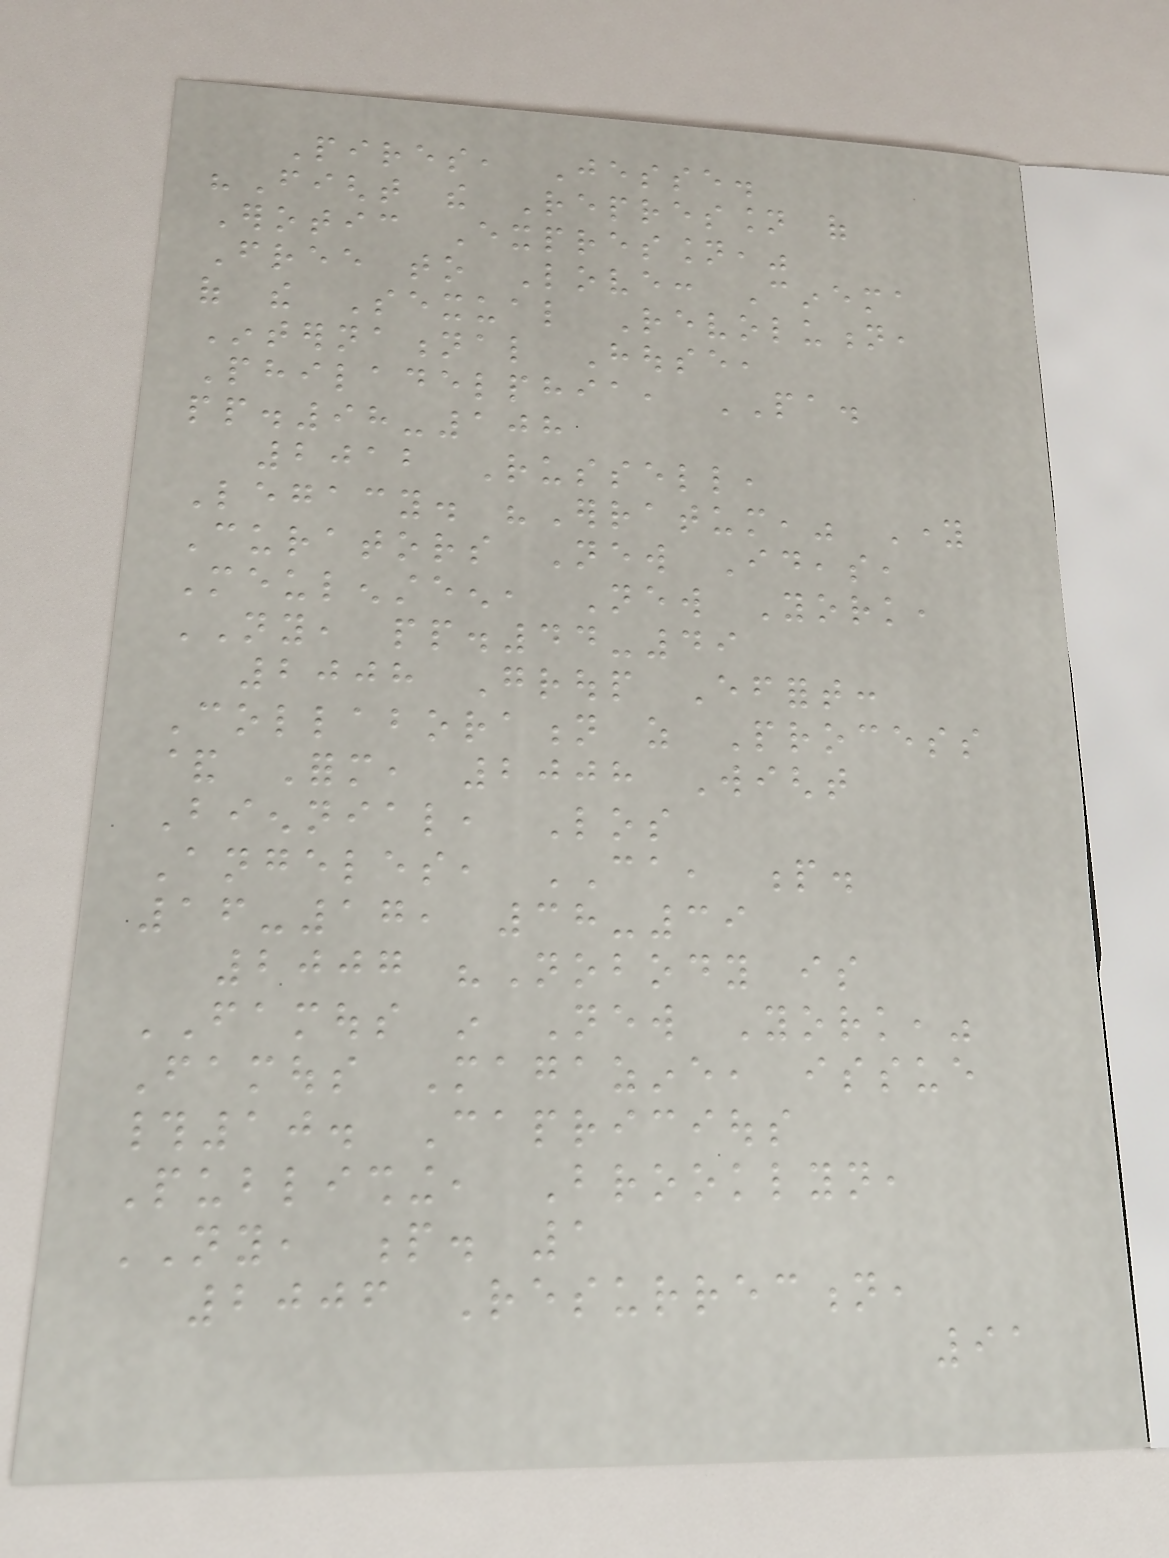Pires, Jesse.
"Fight the Repression of
Erotic Expression,"
Free to Love: Cinema
of the Sexual Revolution,
International House,
Philadelphia, PA.
pp.98-108
2012 Russell,
Legacy. "Erratum," Young
Curators New Ideas,
Meulensteen, New York,
NY, pp.44-49
2008 Group Effort:
Collaboration as Process
& Form, 2008 Wight
Biennial, Los
Angeles, CA, p.
16-17, 38-39
2007 "Nobody is
FAMOUS in New York,"
Famous Magazine, issue
#10. Capricious
Publishing, Brooklyn,
NY, p. 1
2006 Resurrection,
91
